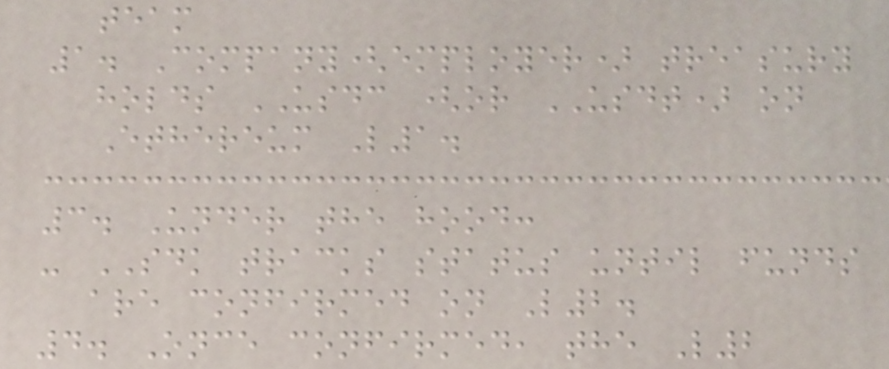team
1. Company(employer) treasury
holds USDC (or USDT) on
Ethereum L1.
3. Under the hood:
- SDK tracks status until funds
are confirmed on L2.
4. Once confirmed, the L2
